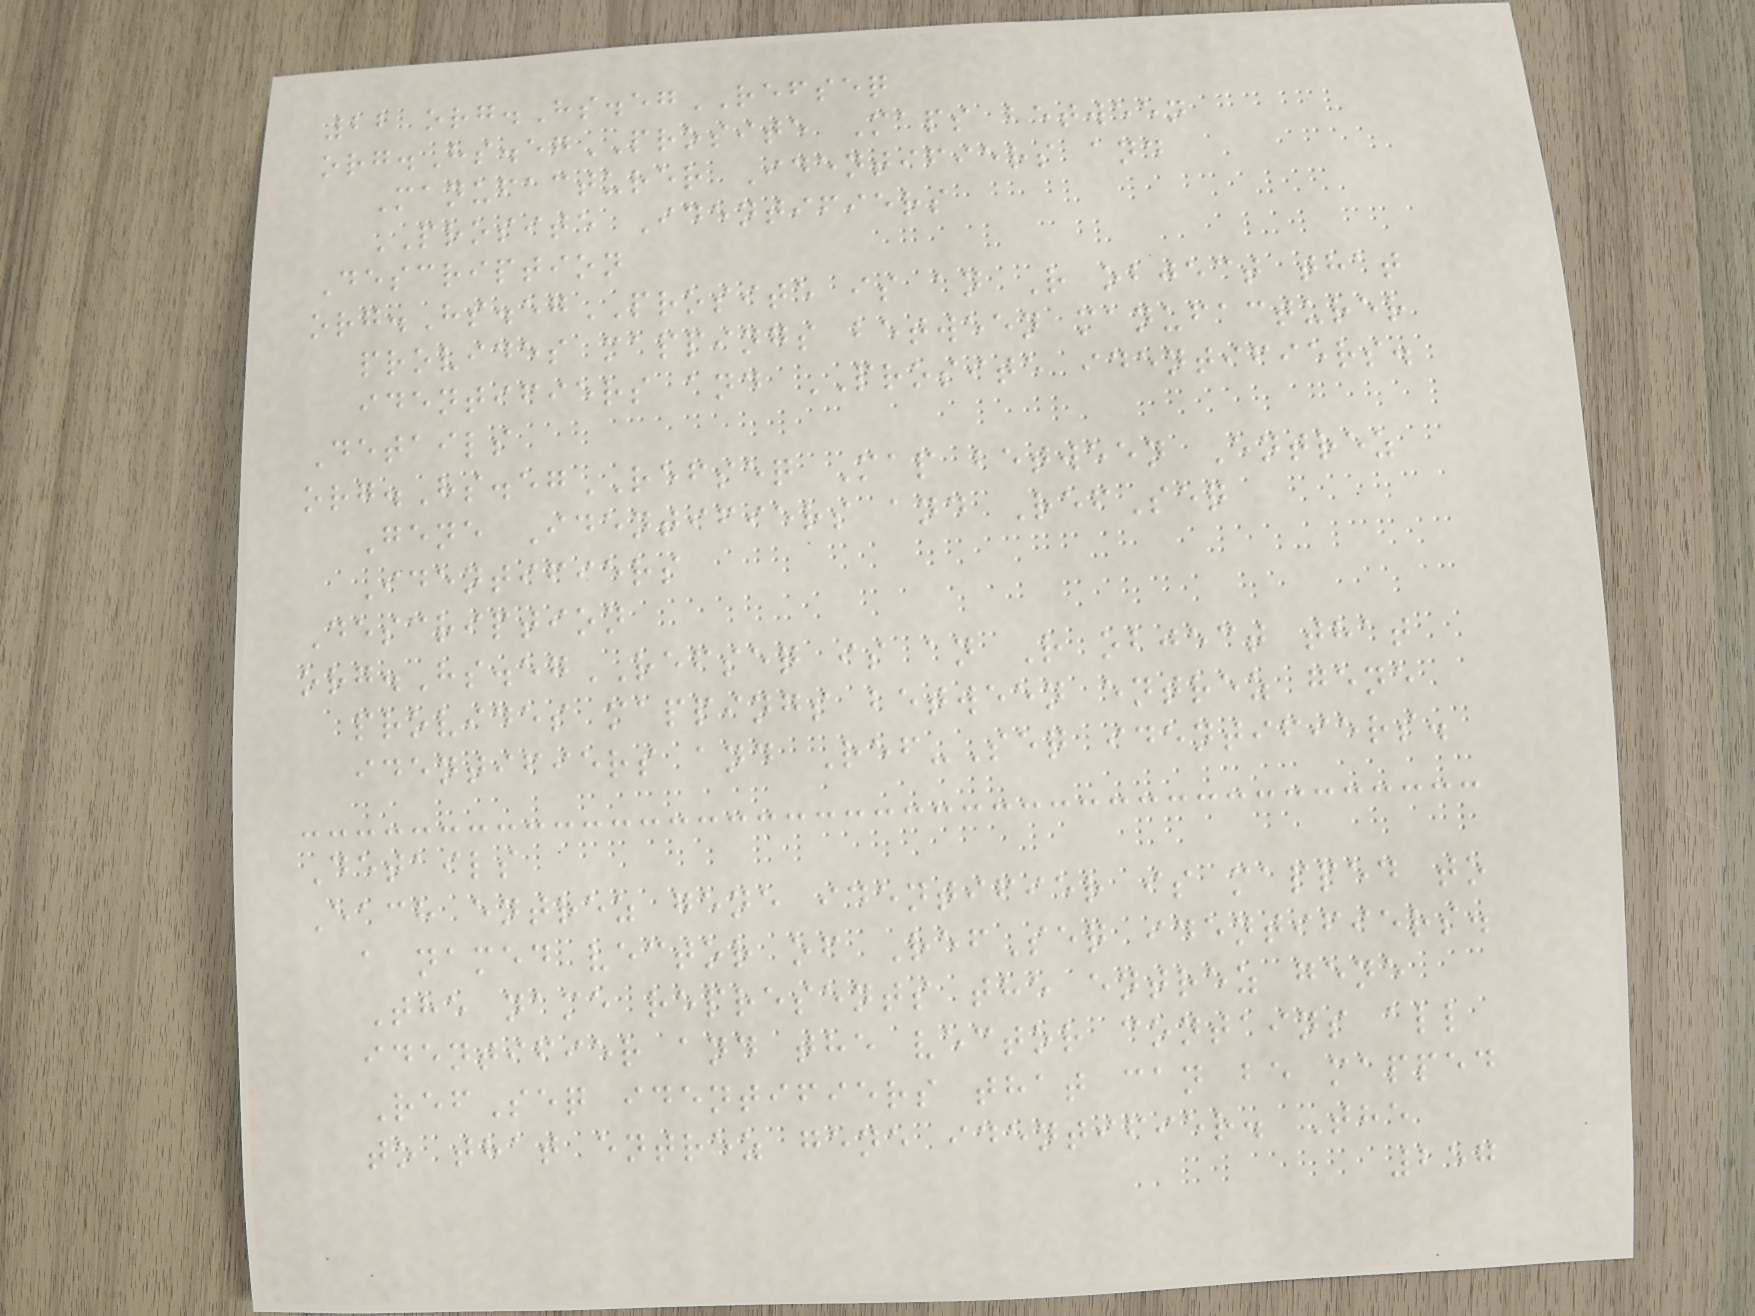22 org.Hs.egREFSEQ
org.Hs.egPROSITE Maps between
Manufacturer Identifiers and
PROSITE Identifiers
Description
org.Hs.egPROSITE is an R object that
provides mappings between manufacturer
identifiers and PROSITE identifiers.
Details
org.Hs.egREFSEQ Map between Entrez
Gene Identifiers and RefSeq
Identifiers
Description
org.Hs.egREFSEQ is an R object that
provides mappings between entrez gene
identifiers and Ref-Seq identifiers.
Details
Each entrez gene identifier is mapped to
a named vector of RefSeq identifiers.
The name represents the entrez gene
identifier and the vector contains all
RefSeq identifiers that can be mapped
to that entrez gene identifier. The
257
